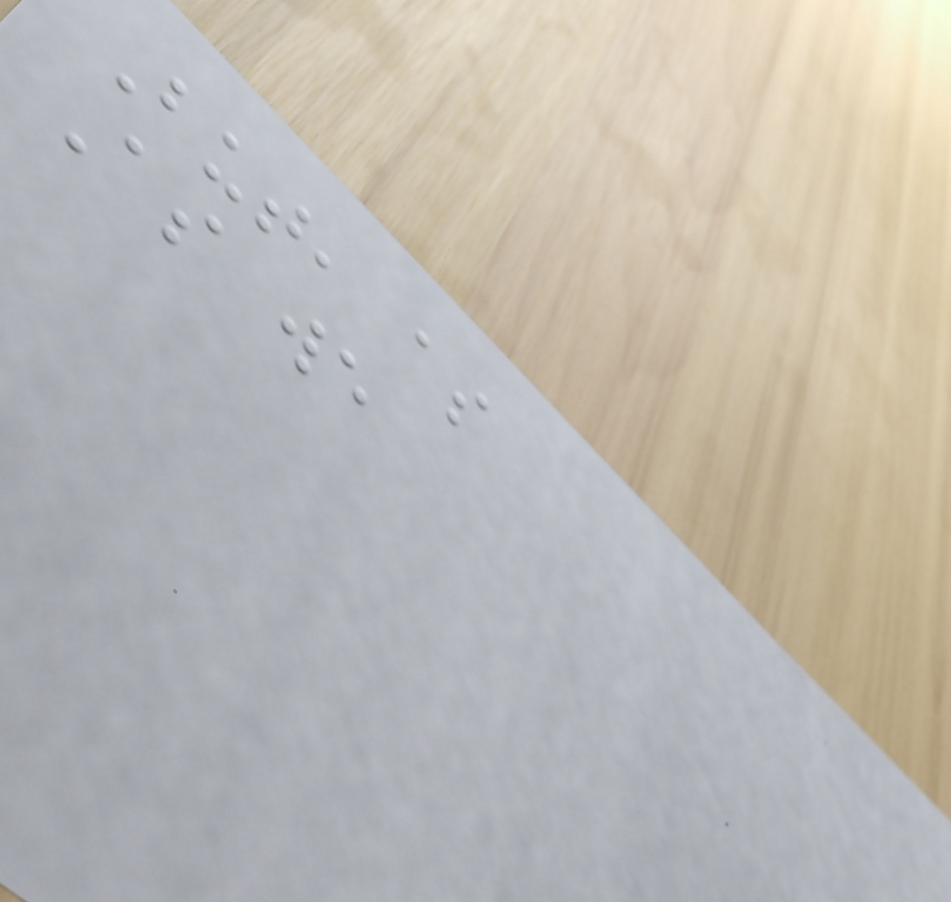But, as
As we
